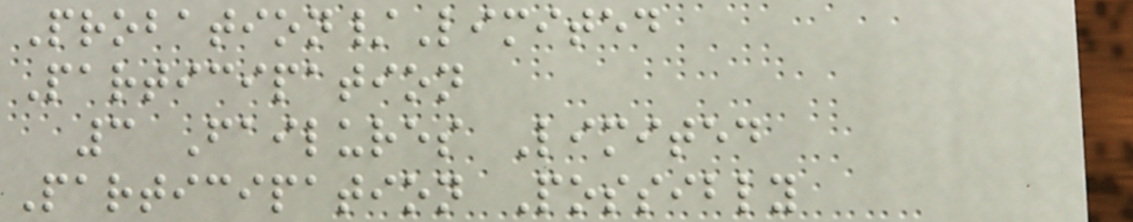Probation/Limited
Participation
3 Failures Limited
Participation Possibly
